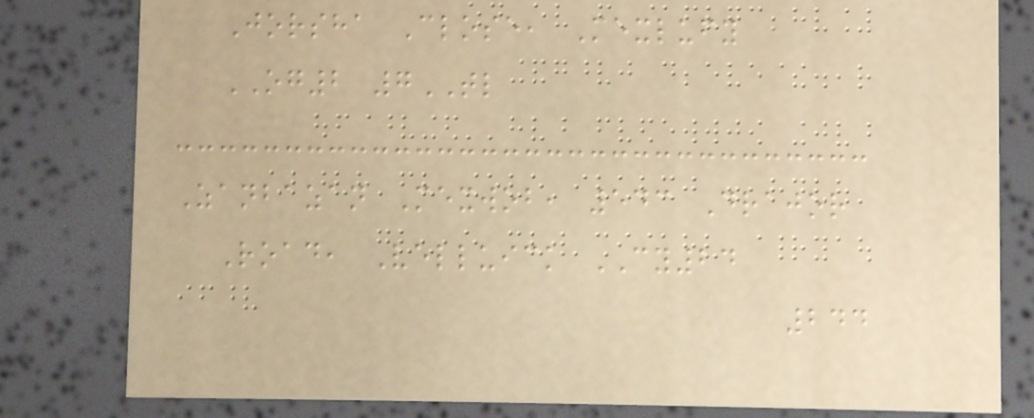Jorsha Close, Mexlufy
OG2 7TL
Zanbazan Mexwob, 543 Drajor
Road, Velluick CY24
244
